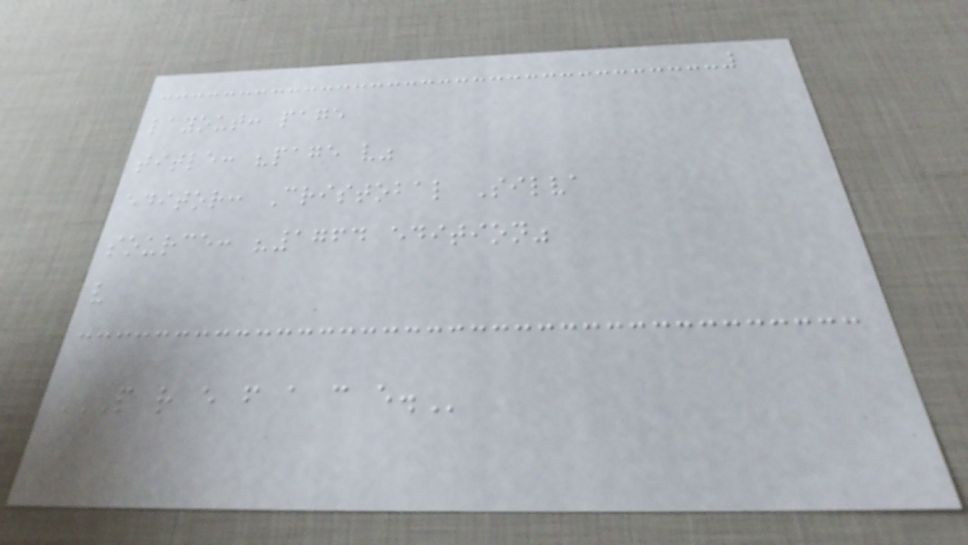layout: page
title: "page v"
editor: Cristobal Silva
source: "1764 edition"
v
P R E F A C E.
